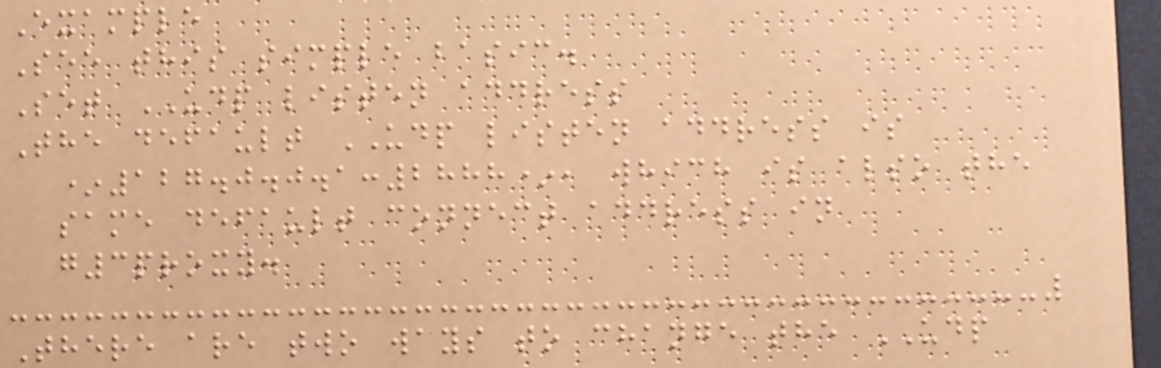Example
See this simple basic.
Set UDP listen address
The default UDP listen address is
*127.0.0.1:2888*, which is also the
same default connect address in
g3proxy.
There are two ways to change the UDP
